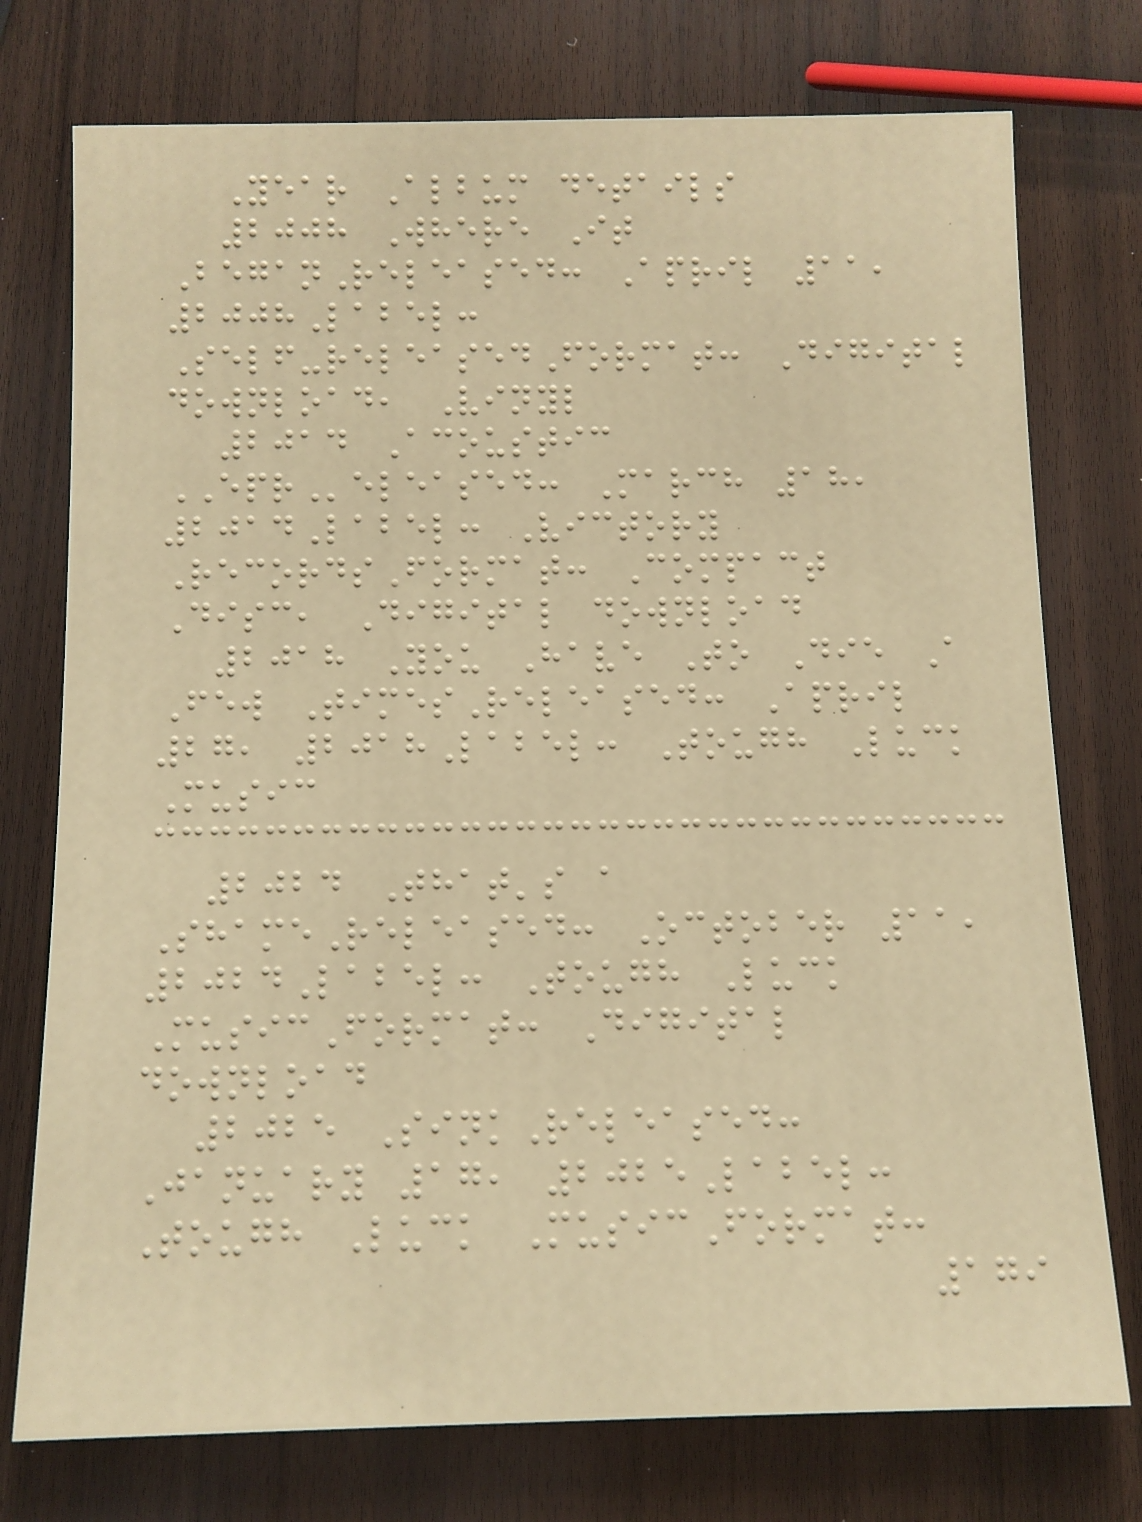Year Album details
2008 Where It
BeganReleased: April 11,
2008Label:
Self-releasedFormat: Digital
download, Vinyl
2014 Acoustic
EPReleased: March 18,
2014Label: Victory
RecordsFormat: Compact
Disc, Digital download
2018 You Have To Die A
Few TimesReleased: April
27, 2018Label: Tough Luck
Music
2024 That's a
ShameReleased: October 11,
2024Label: Tough Luck
MusicFormat: Digital
download
2025 SinkReleased:
January 17, 2025Label:
Tough Luck MusicFormat:
179
